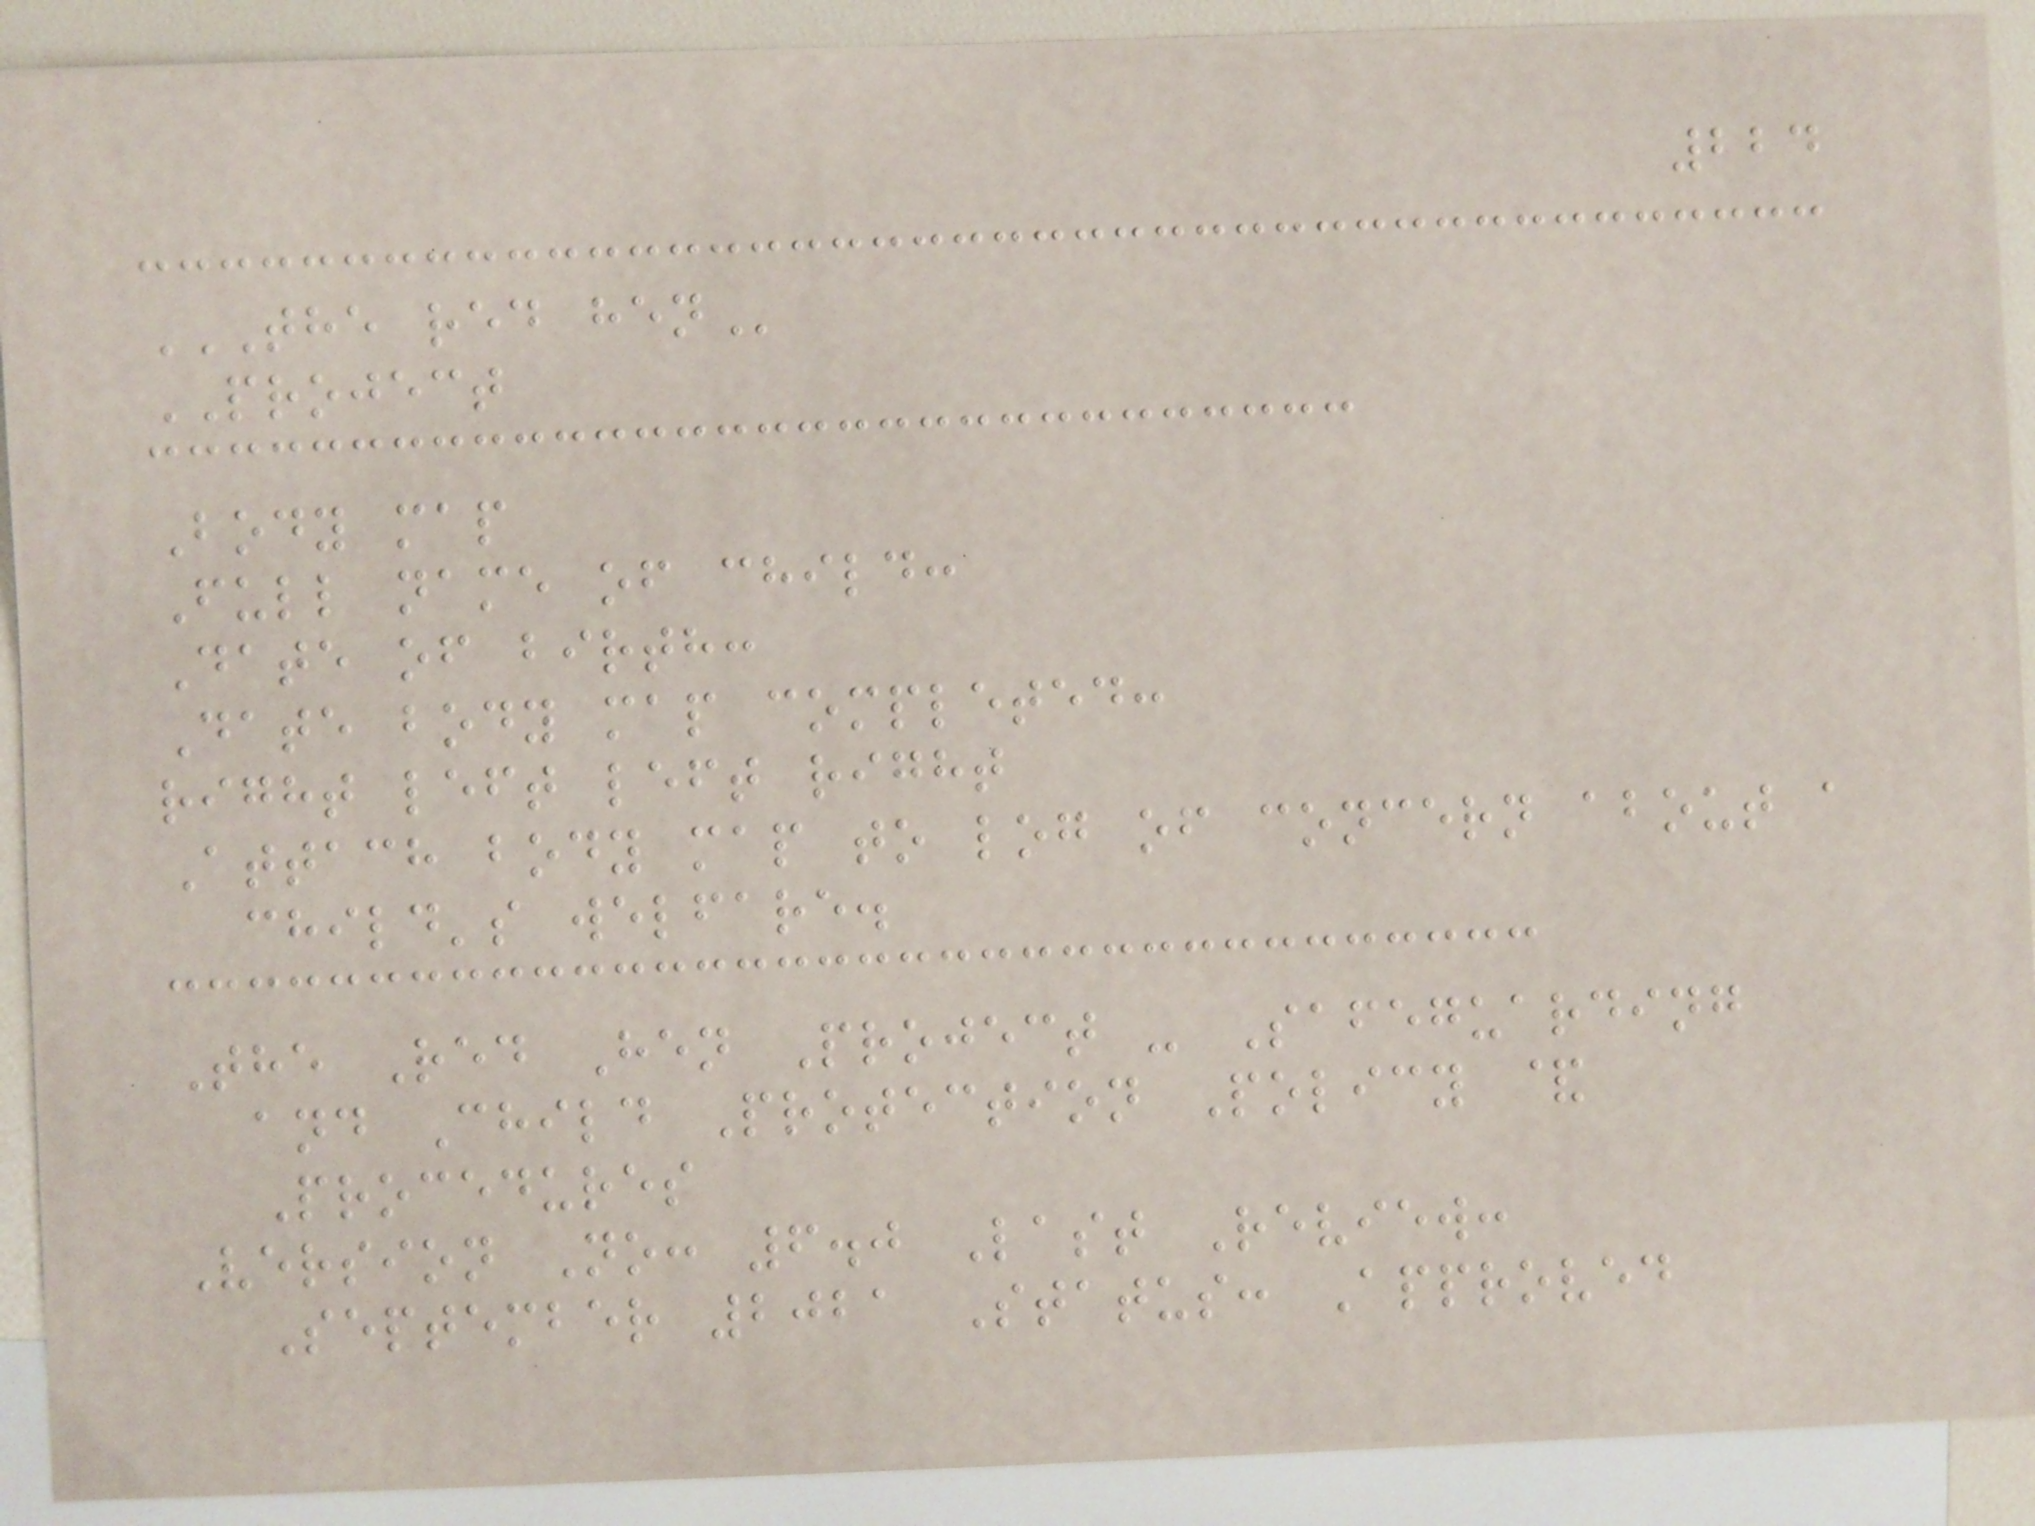224
THE RED HEN
PROJECT
Body map
Full name of child:
Date of birth:
Date body map completed:
right left left right
Attach body map to log of concern about a
child's welfare.
The Red Hen Project - Safeguarding
and Child Protection Policy &
Procedures
Version No: 6.0 Last Review:
September 2021 Status: Approved
